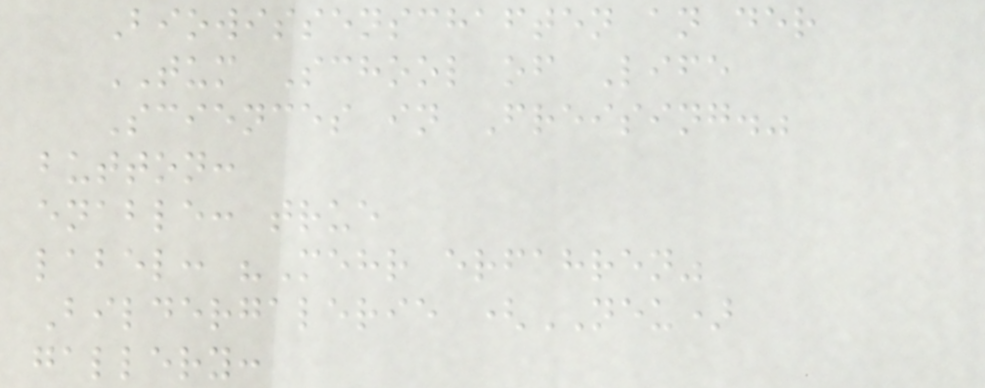Biowissenschaften an der
TUM School of Life
Sciences in Freising."
button:
enable: true
label: "Mehr erfahren"
Bildergalerie (NEU)
gallery:
